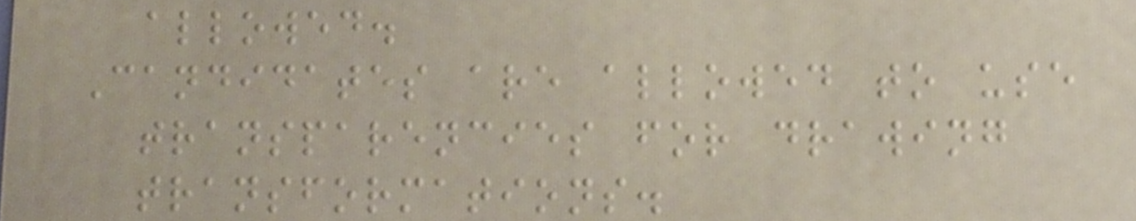allowed.
Candidates are allowed to use
transparencies for drawing
transformations.
